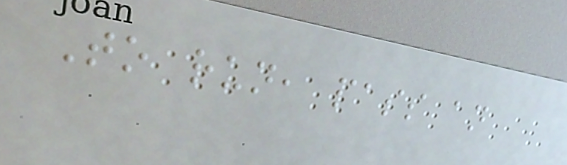To run, pass an
